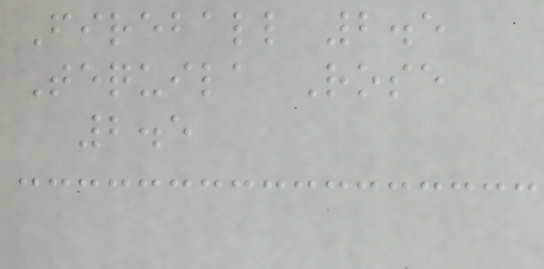Fireball 2.5
Tequila Rose
2.5
